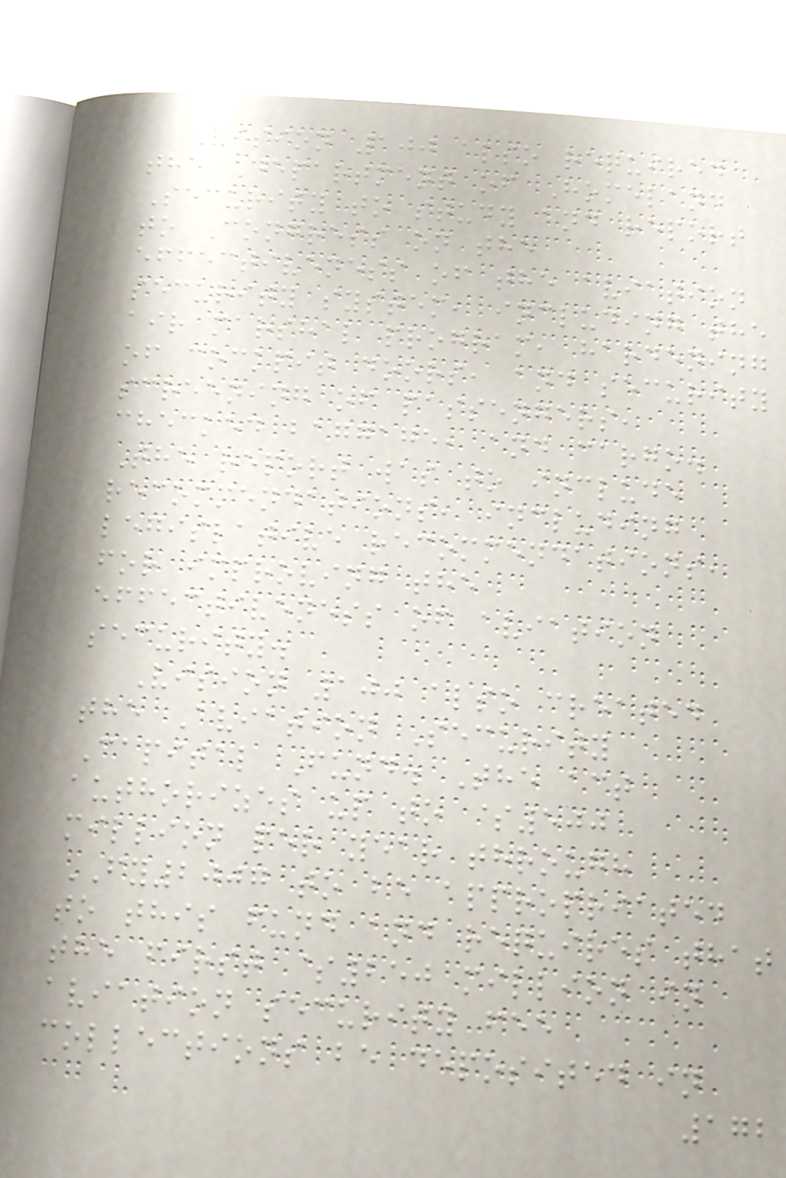Vision 100 also required
the Department of Homeland
Security to study and report
to Congress on the
effectiveness of the aviation
security system, including the
air marshal program, hardening
of cockpit doors, and security
screening of passengers,
checked baggage, and cargo.
The report was to include
recommendations, including
legislative recommendations,
for improving the
effectiveness of aviation
security.
Vision 100 also created
the Aviation Security
Capital Fund. The act
authorizes up to $500
million per year through
FY2007 to be appropriated
to this fund and requires that
the first $250 million in
aviation security fee
collections be deposited in
172
